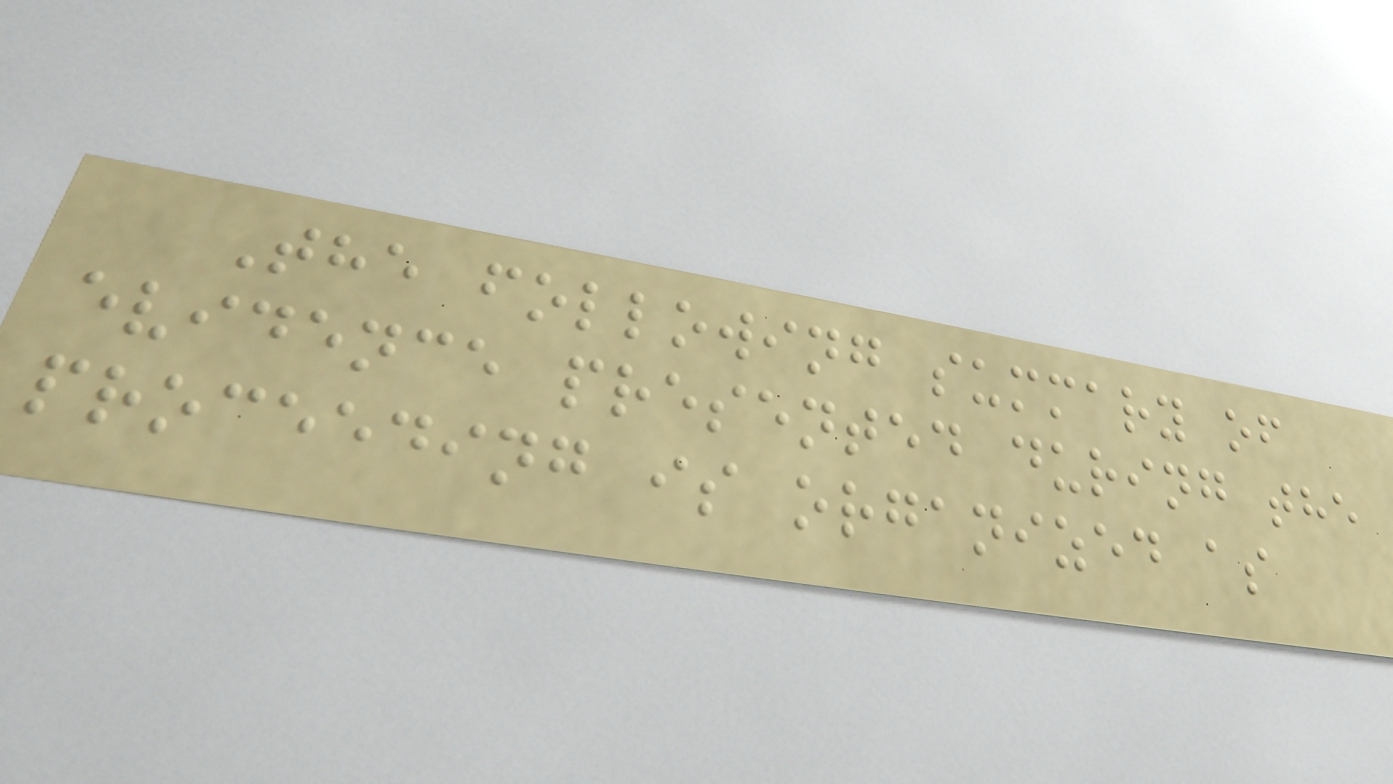The following summary of
evidence presented during the
proceeding is organized as
